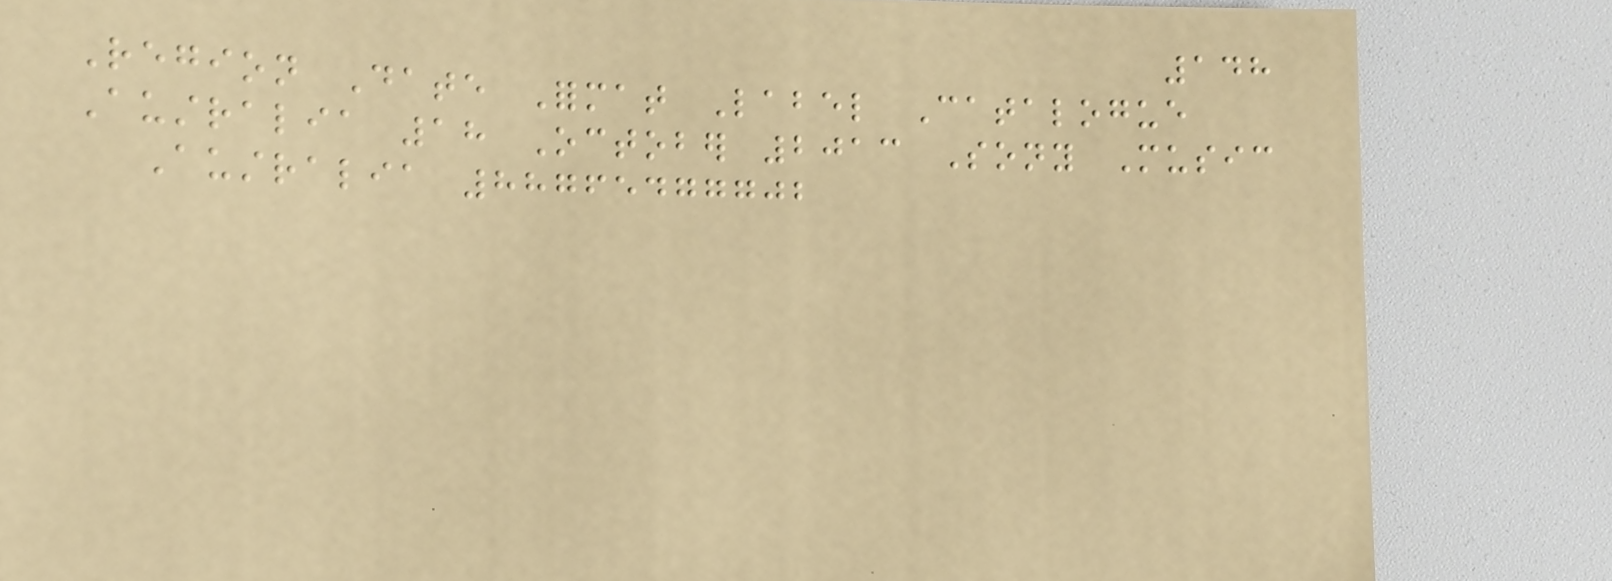148
Region Date Format Label Catalogue
Australia 18 October 2013 Sony Music
Australia 88765477702
